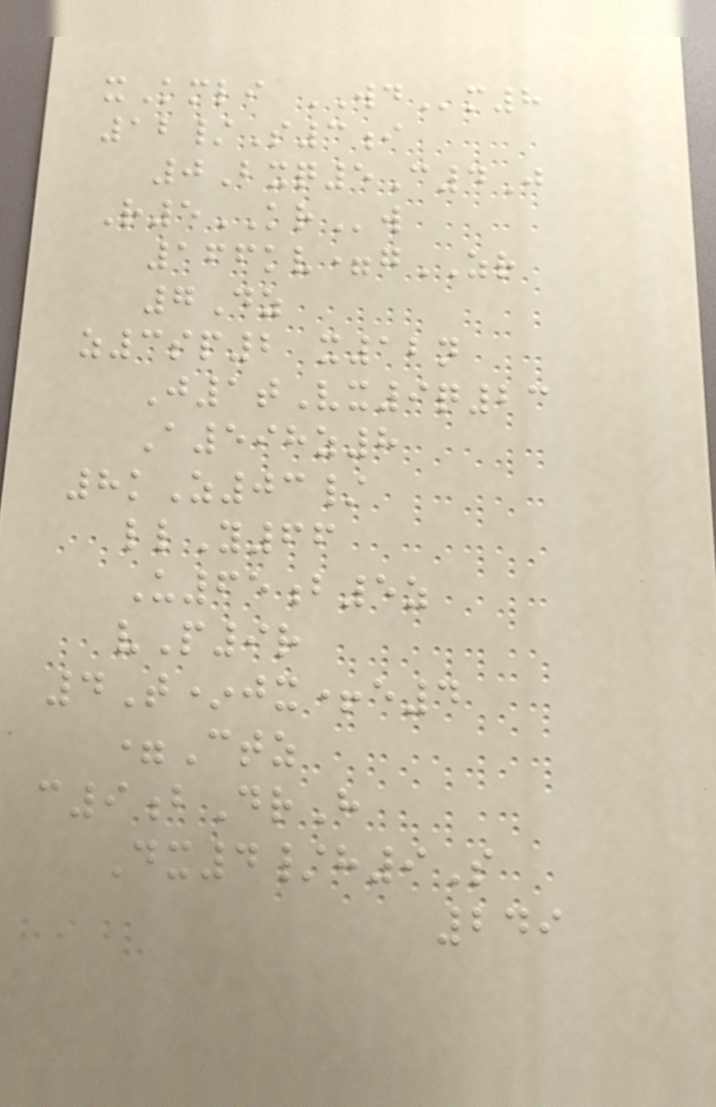xKmli WDm8
12/S3i
0Bxq5C4J
R5KRw
166kv=gZR
7Dz
z3sp2 x12n
J1tVx9q23
A598z8
8kZ03/
llY66
U65b5z
vP9r
4T*jx+e4
=Ctz
c9bDrH
Dx4/h9S
249
